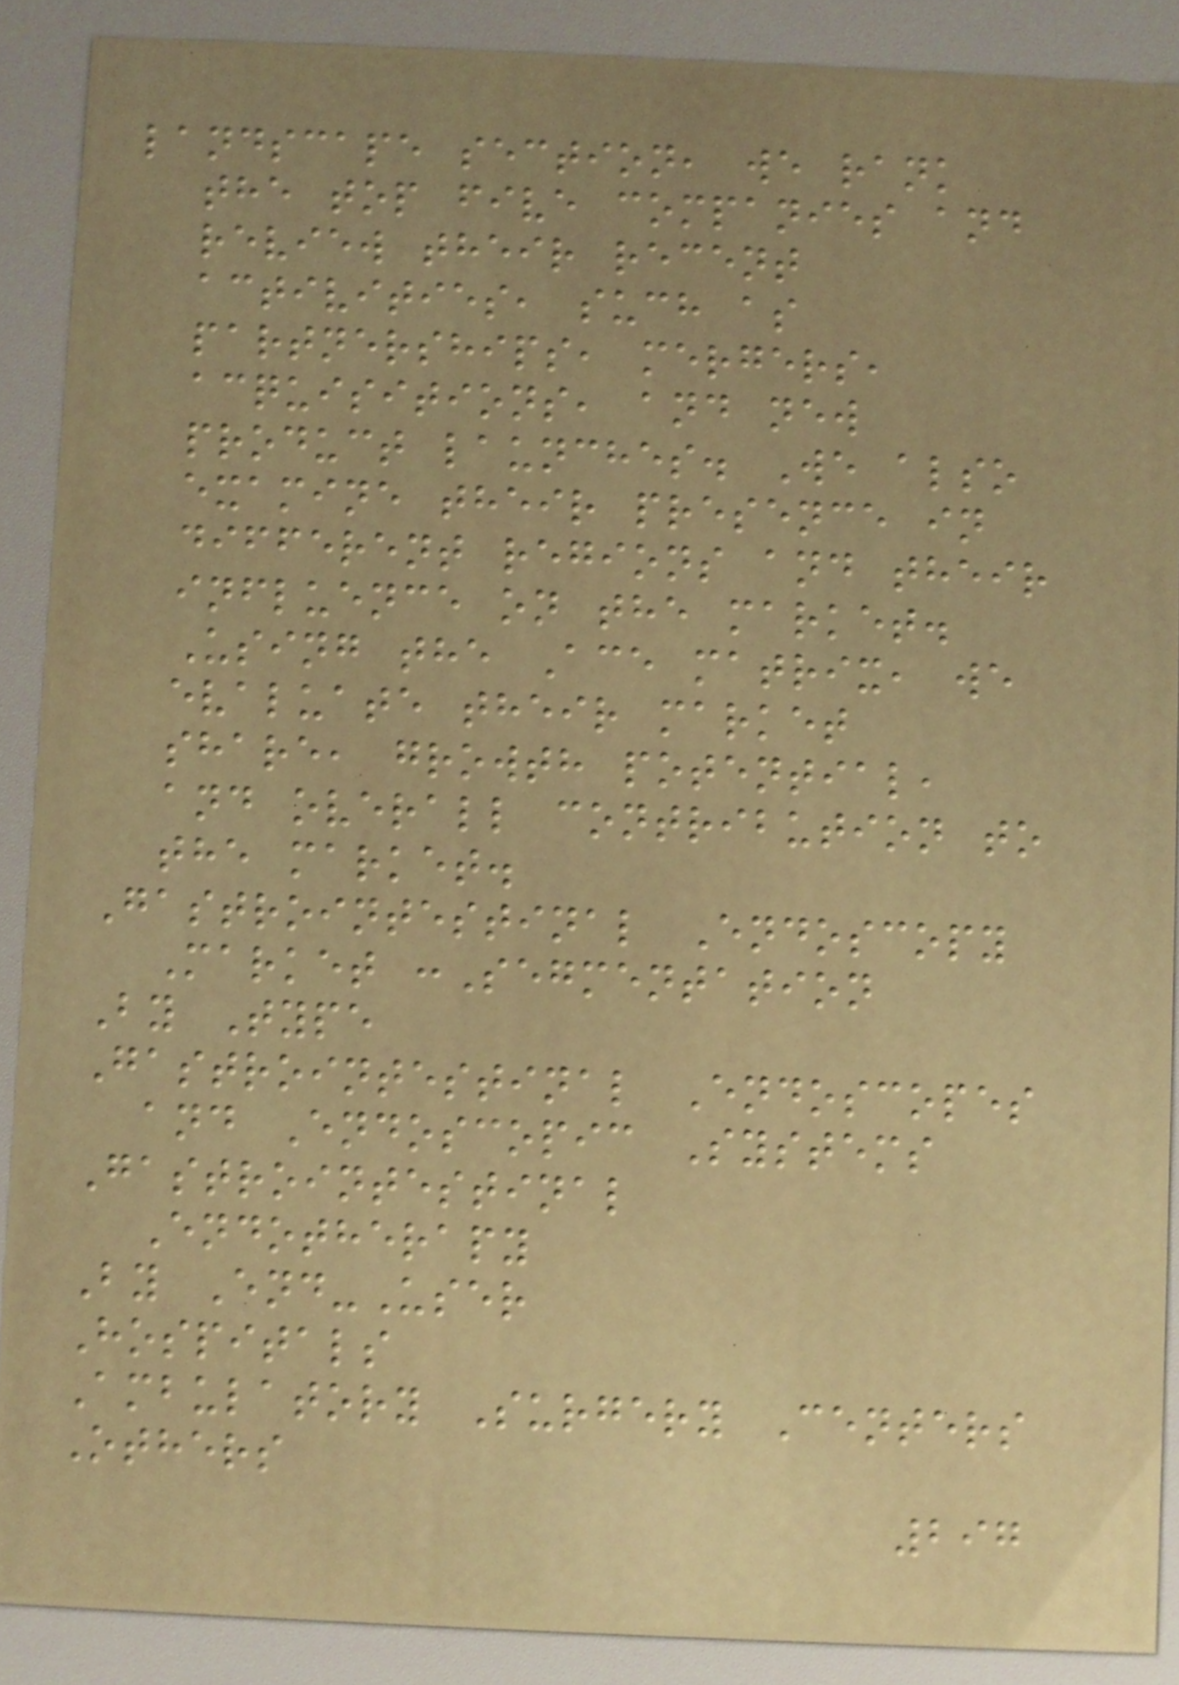landscape section, we rank
the top five companies and
review their recent
activities, such as
partnerships, mergers,
acquisitions, and new
product launches. We also
examine their presence in
different regions and their
influence on the market.
Using the Ace matrix, we
evaluate their market
share, growth potential,
and overall contribution to
the market.
Gastrointestinal Endoscopy
Market :Segmentation
By Type
Gastrointestinal Endoscopes
and Endoscopic Systems
Gastrointestinal
Endotherapy
By End-User
Hospitals
Ambulatory Surgery Centers
Others
297
